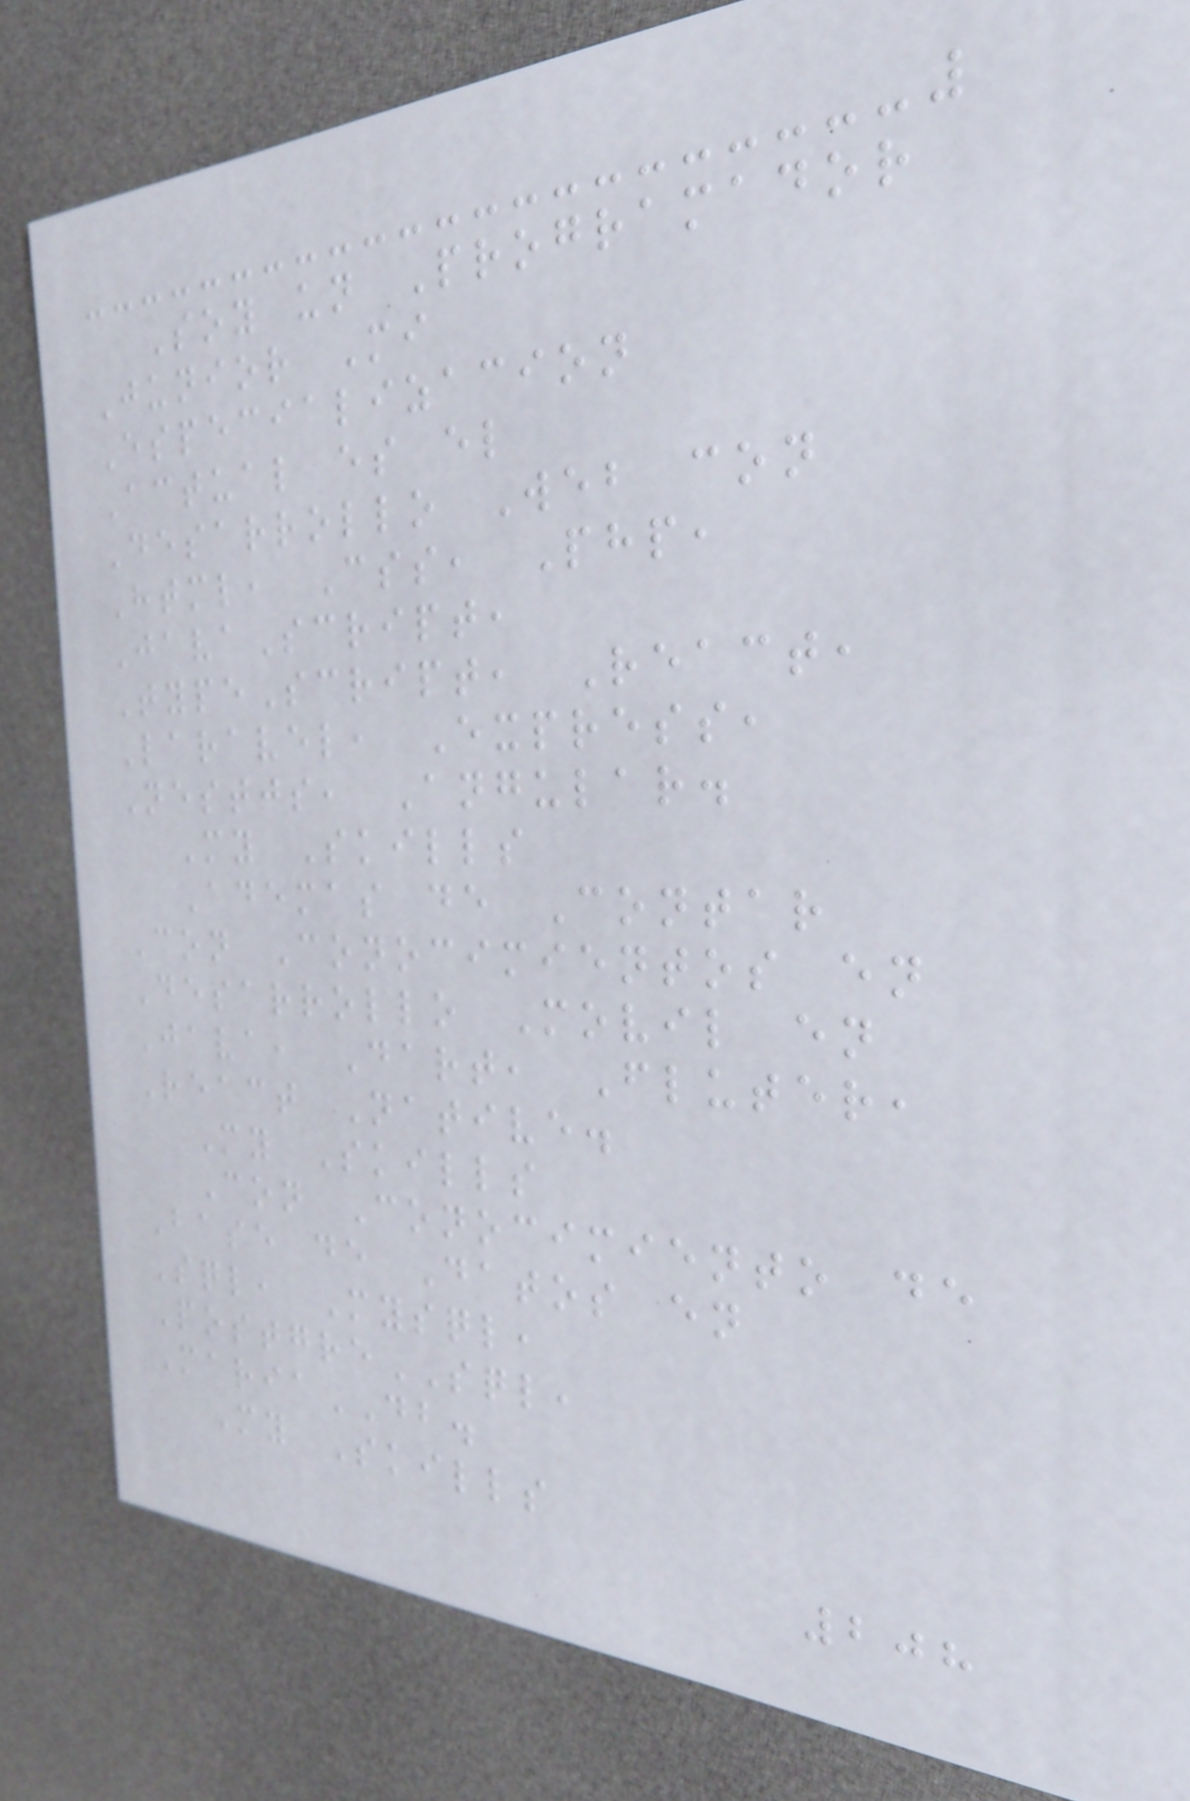Soy un Programador
Junior Mi
Especializacion
Actual es el
Desarrollo Web con
Html, Css, Php,
JavaScript,
TypeScript, React,
Laravel, Express,
Nestjs, Angular.
My Skills
Ademas de Contar
Con Conocimientos en
Desarrollo Movil en
Java, Dart, Fluter,
React Native.
My Skills
Con Conocimiento de
Base de Datos en
Sql, Mysql,
PostgreSQL,
MariaDB.
My Skills
208
